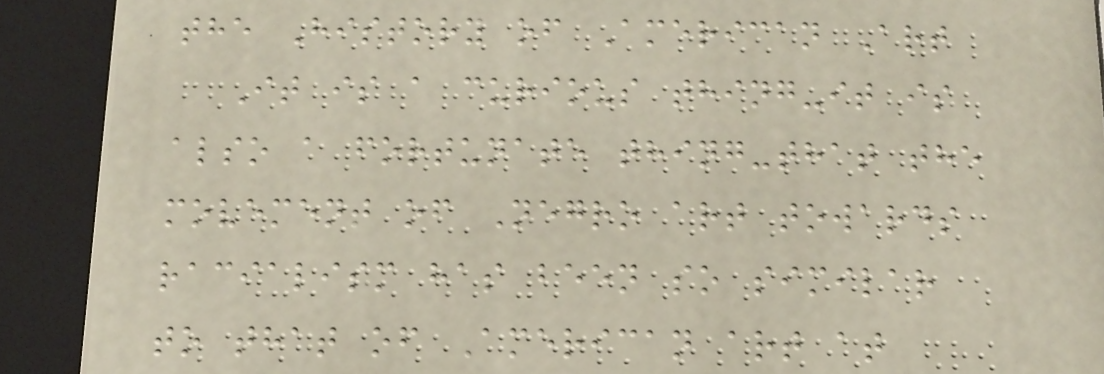the History of American Art
It is a curious thing-it is
also a fortunate thing-that the
movement of Negro art towards
racialism has been so similar
to that of American art at
